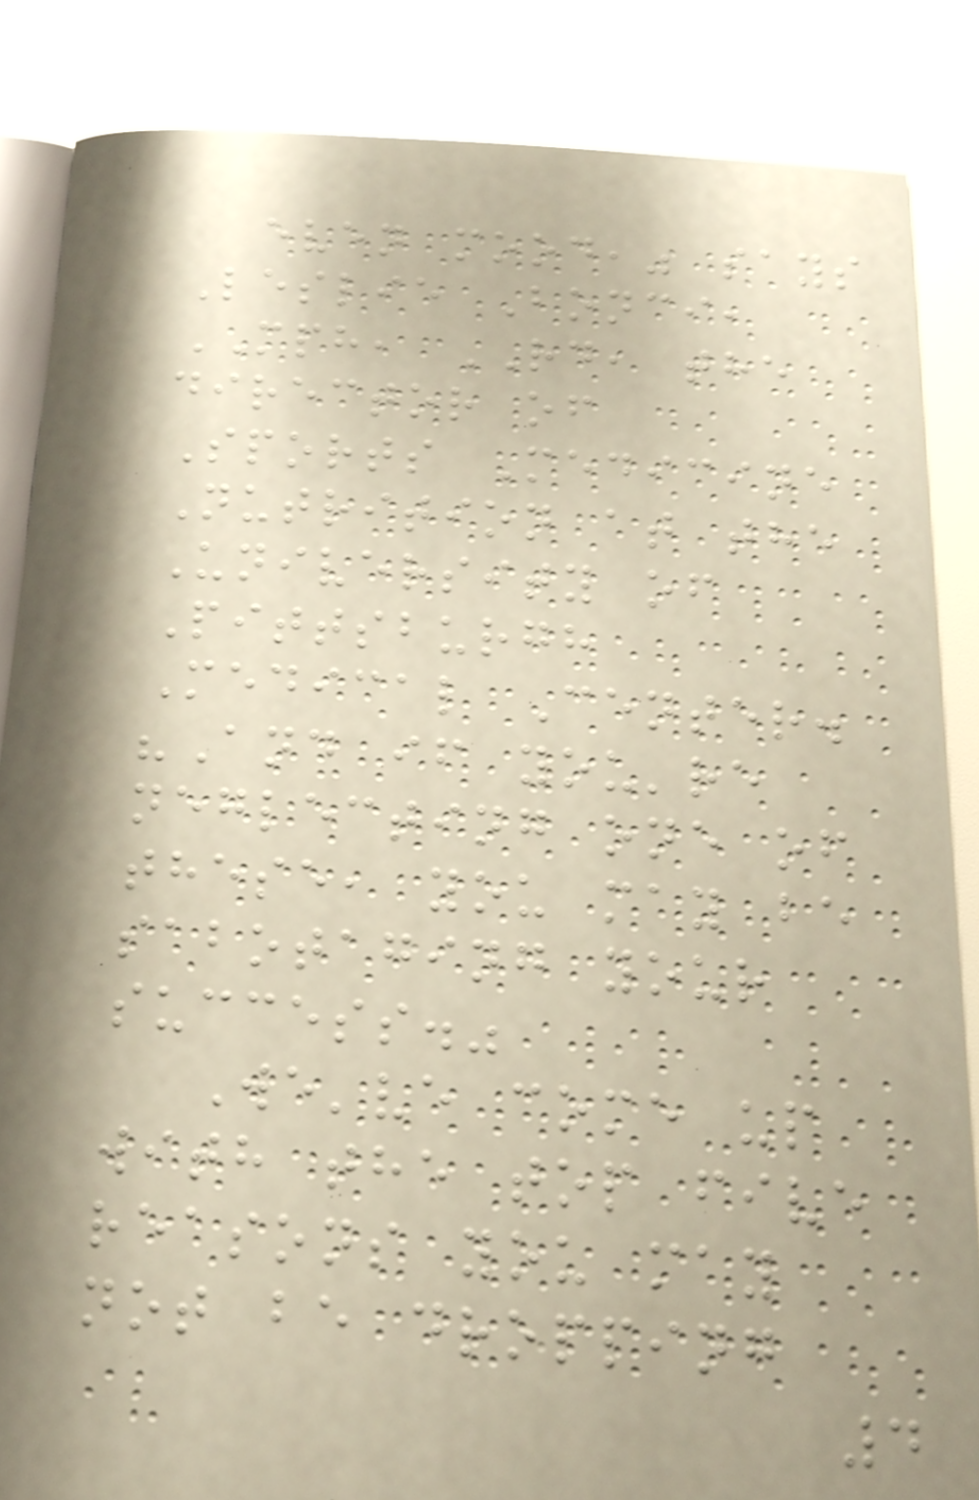even mood," says
Leslie Bonci,
MPH, RD, the
director of
Sports Medicine
Nutrition at the
University of
Pittsburgh
Medical Center.
"And if you're
neglecting one of
these, you may be
sabotaging your
success."
We've come up
with the top five
reasons you may
not be dropping
4
